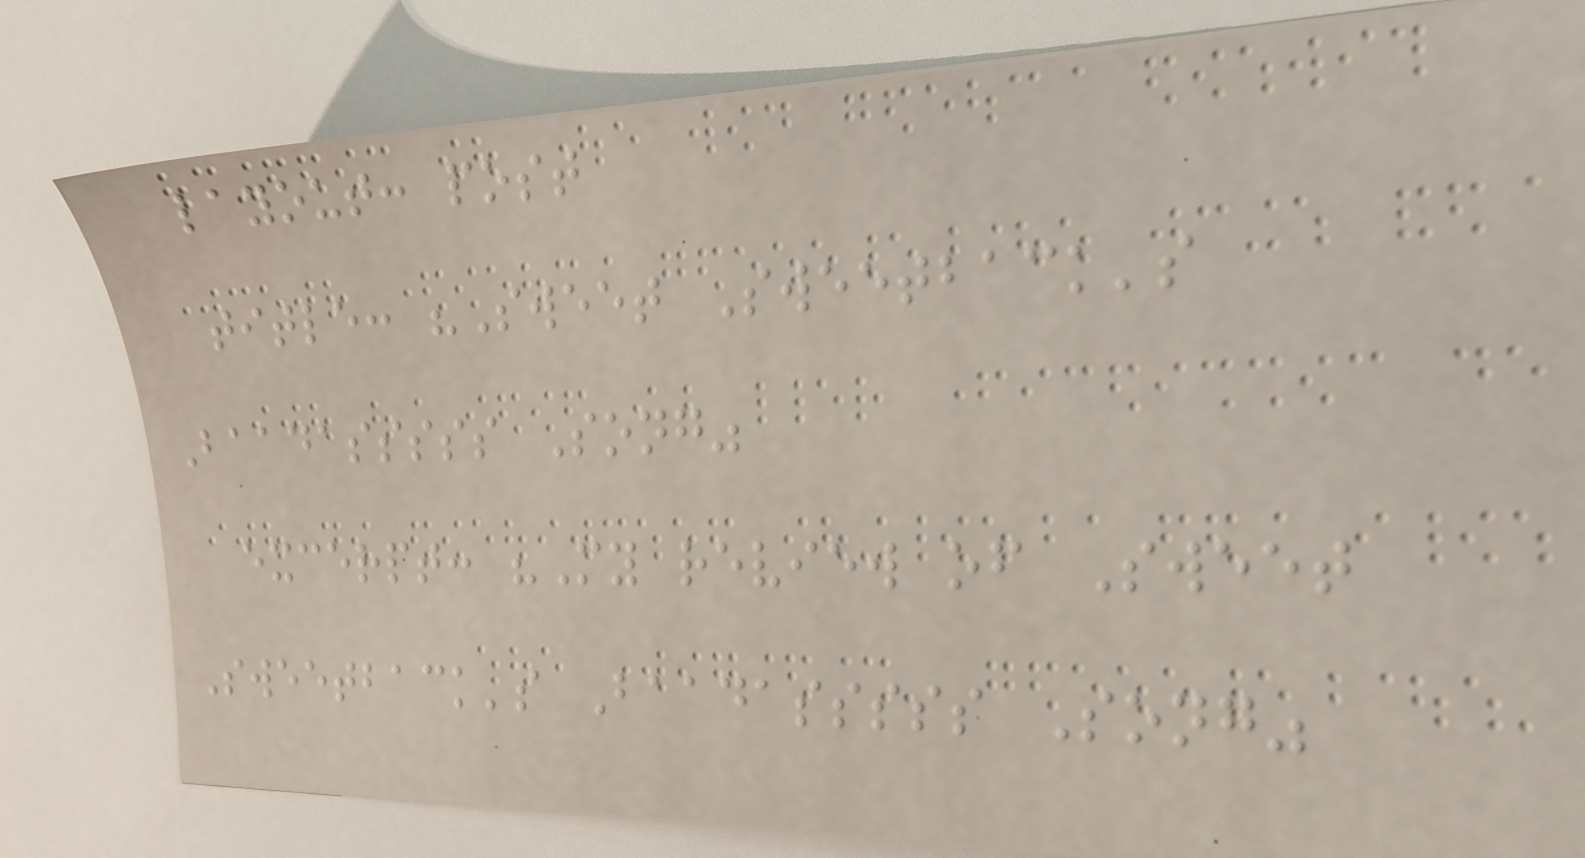layout: post
title: "Sweet Sweetback's
Baadasssss Song"
excerpt: "My review of Sweet
Sweetback's Baadasssss Song"
